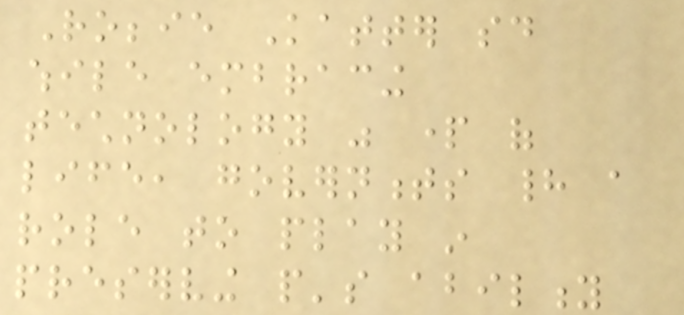Robbie Katter said
while embracing
technology was part of
life, governments had a
role to play in
preserving people's ability
